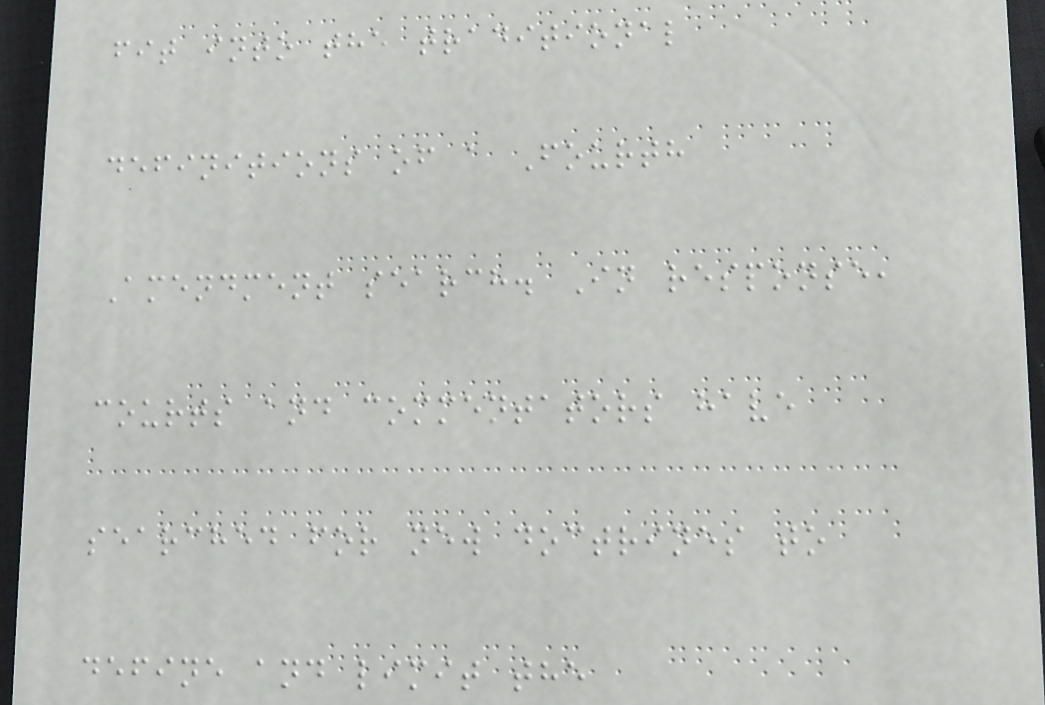fit into the traditional
definitions of a Fourth
Amendment search. In response,
courts and commentators have
searched for new doctrines to
define and limit the
